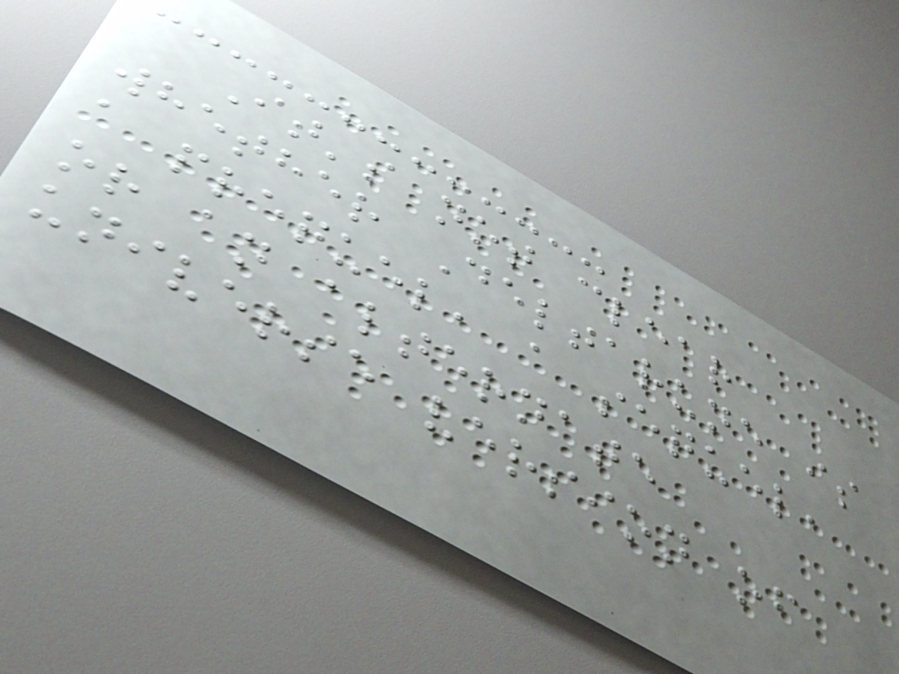It's not clear
whether Deltarune is
a prequel, a sequel,
or an alternate
universe version of
